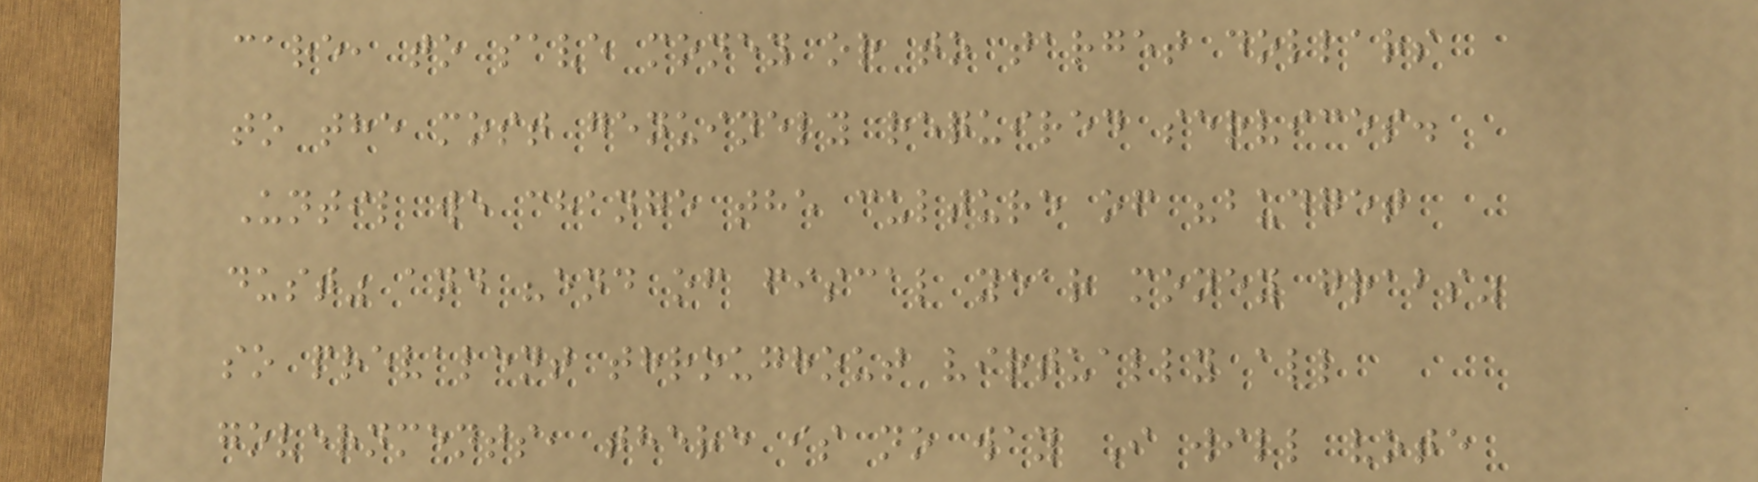care, to save money or to target dollars
to the most genuinely required services.
Until we change the culture of "budget
dust" and "end of fiscal year money grabs"
so prevalent throughout virtually all
governments, there is no way I will vote
